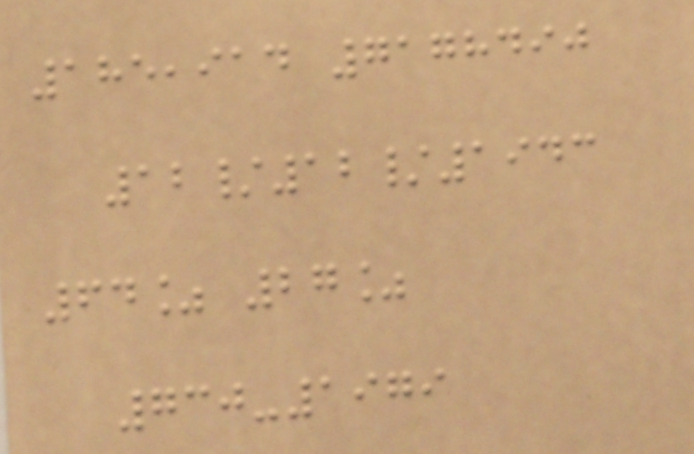185,914 7178490
12/12/1943
64% 27%
730-1979
